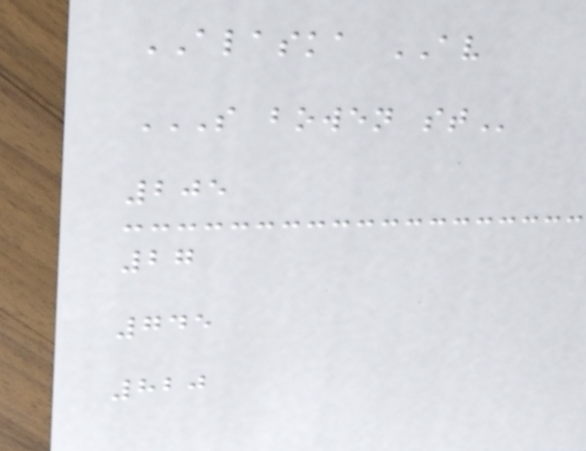ALASKA AV
S BOWEN ST
205
27
745
820
